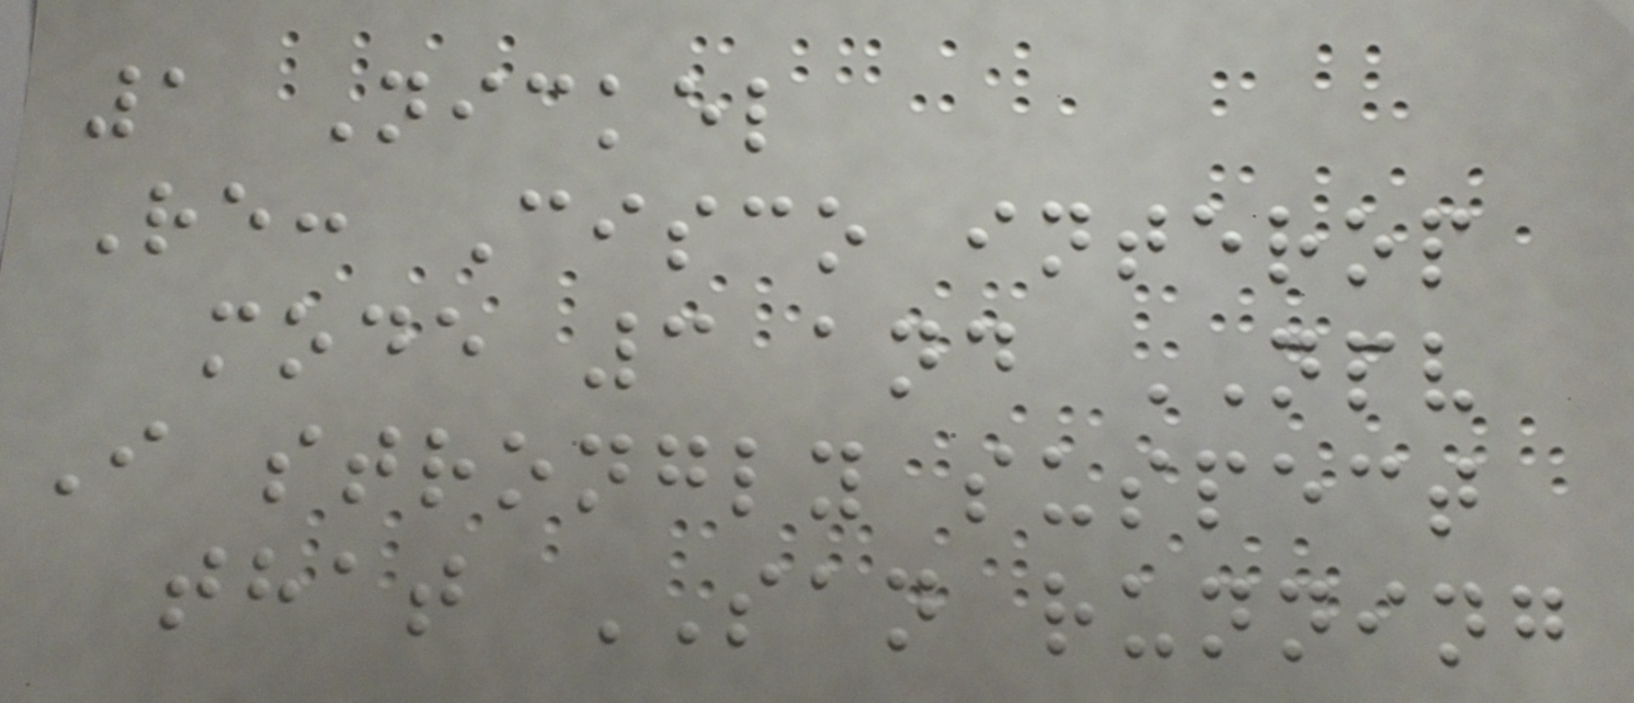1 Nickel
Re: Cisco interop
mode 3 and NPV
I strongly suspect
that SAN running
